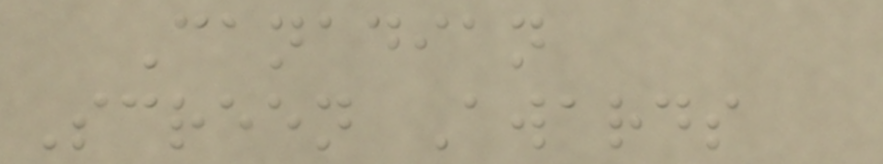Canadian
Screen Awards
